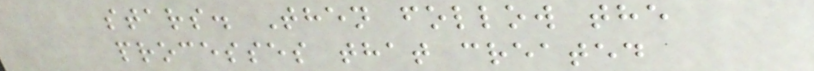stars. Then follow the
processes that created
